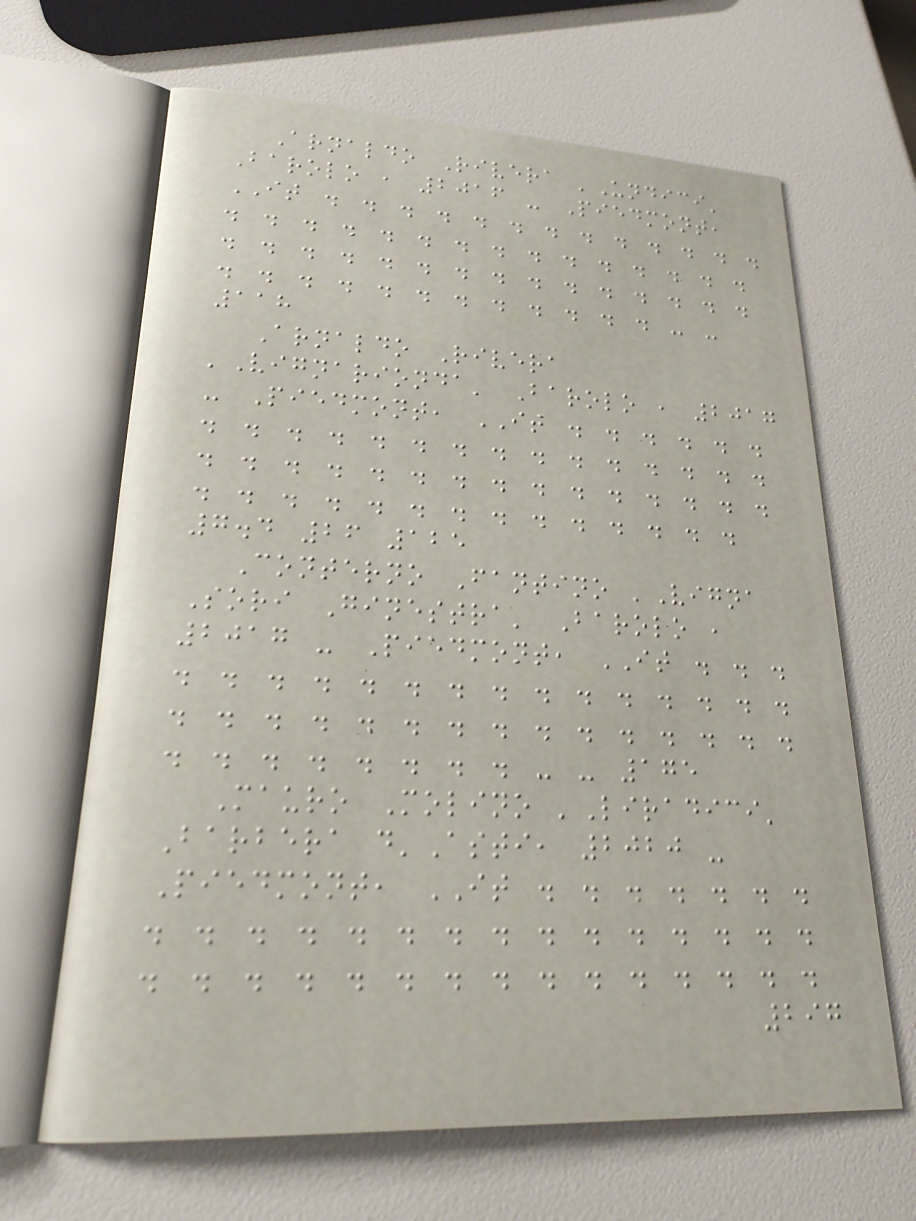Arnaldo Rivera 'Undici'
Barolo , 2016 - Piedmont,
IT . . . . . . . . . . . . .
. . . . . . . . . . . . . . .
. . . . . . . . . . . . . . .
. . . . . . . . . . . . - -
118
Arnaldo Rivera
'Vignarionda' Barolo , 2017
- Piedmont, IT . . . . . .
. . . . . . . . . . . . . . .
. . . . . . . . . . . . . . .
. . . . . . . . . . . . . .
7.4 26 125
Conterno Fantino 'Vigna
Sori Ginestra' Barolo ,
2017 - Piedmont, IT . . .
. . . . . . . . . . . . . . .
. . . . . . . . . . . . . . .
. . . . . . . . - - 175
Mauro Molino 'Liradici'
Barbera d'Asti, 2020 -
Piedmont, IT . . . . . . .
. . . . . . . . . . . . . . .
. . . . . . . . . . . . . . .
297
